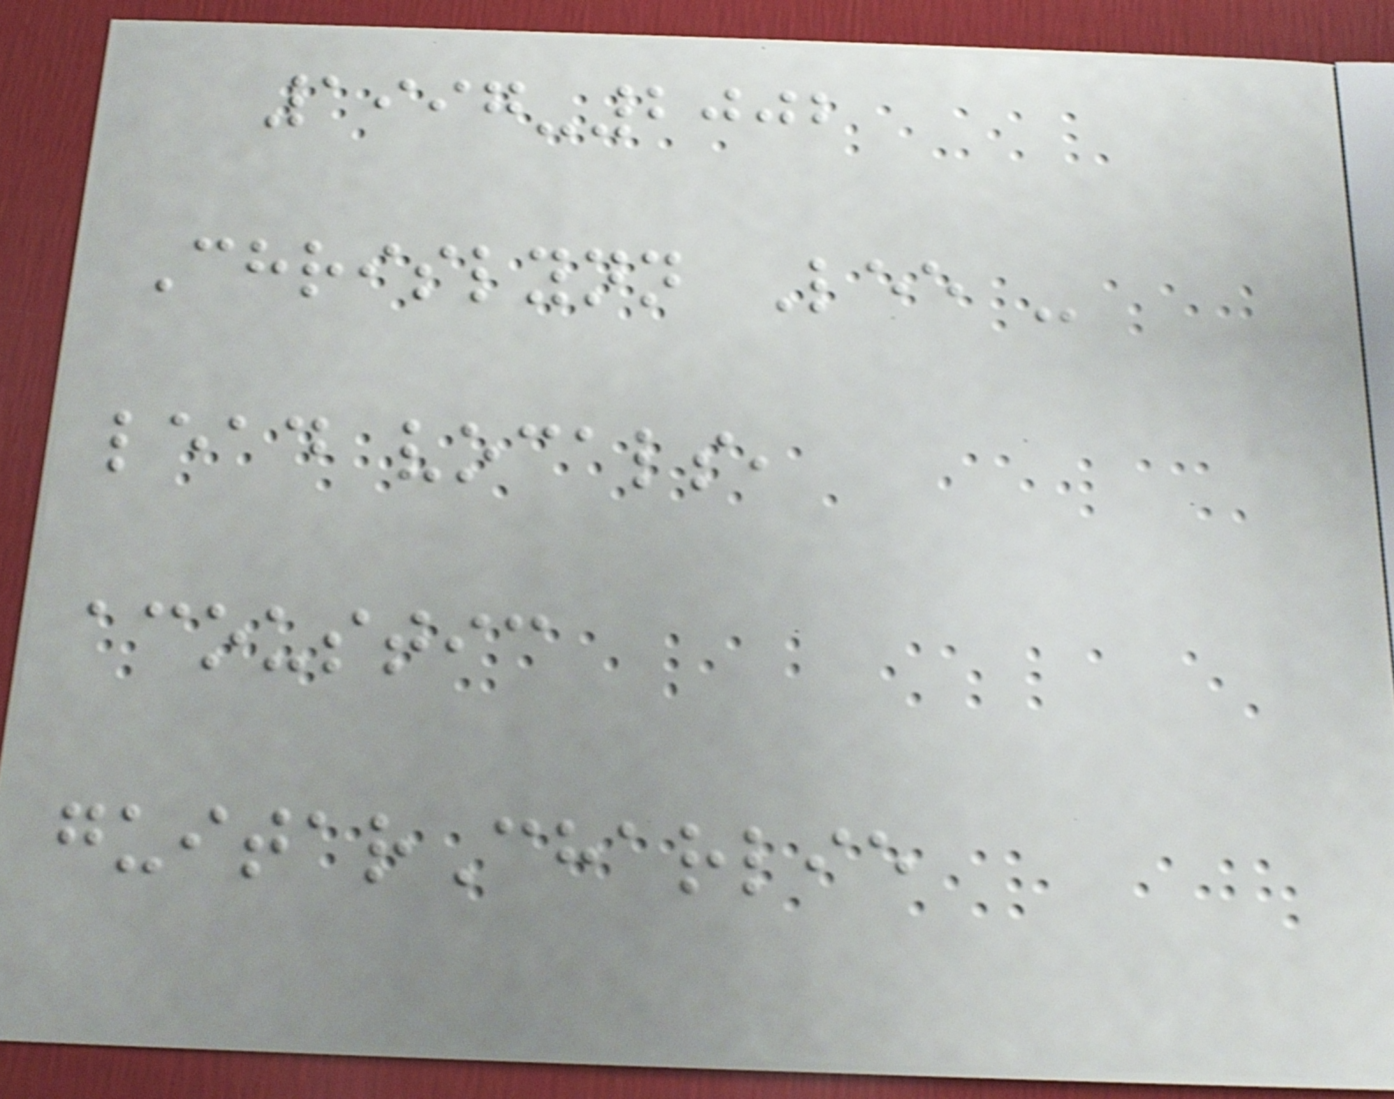1997-2002
Chrislynn Lee -
lead vocals,
acoustic
guitarCharlie
